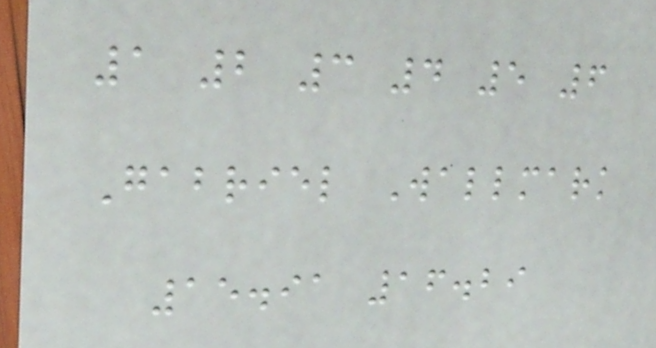1 2 3 4 5 6
Gabriel Wallmark
15.91 16.29
